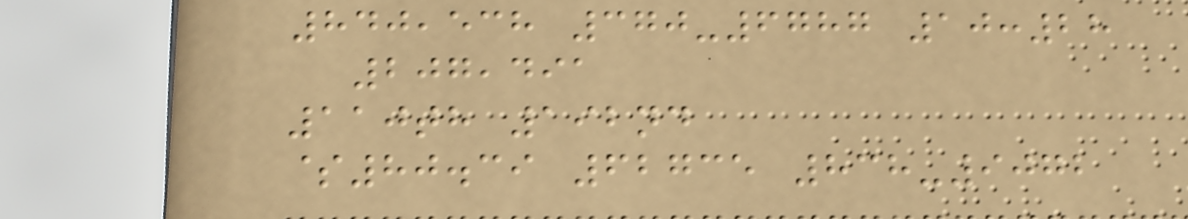840,538 370-6787 10:28
207,491
110th 192nd
$80.39 62735 838-9072
